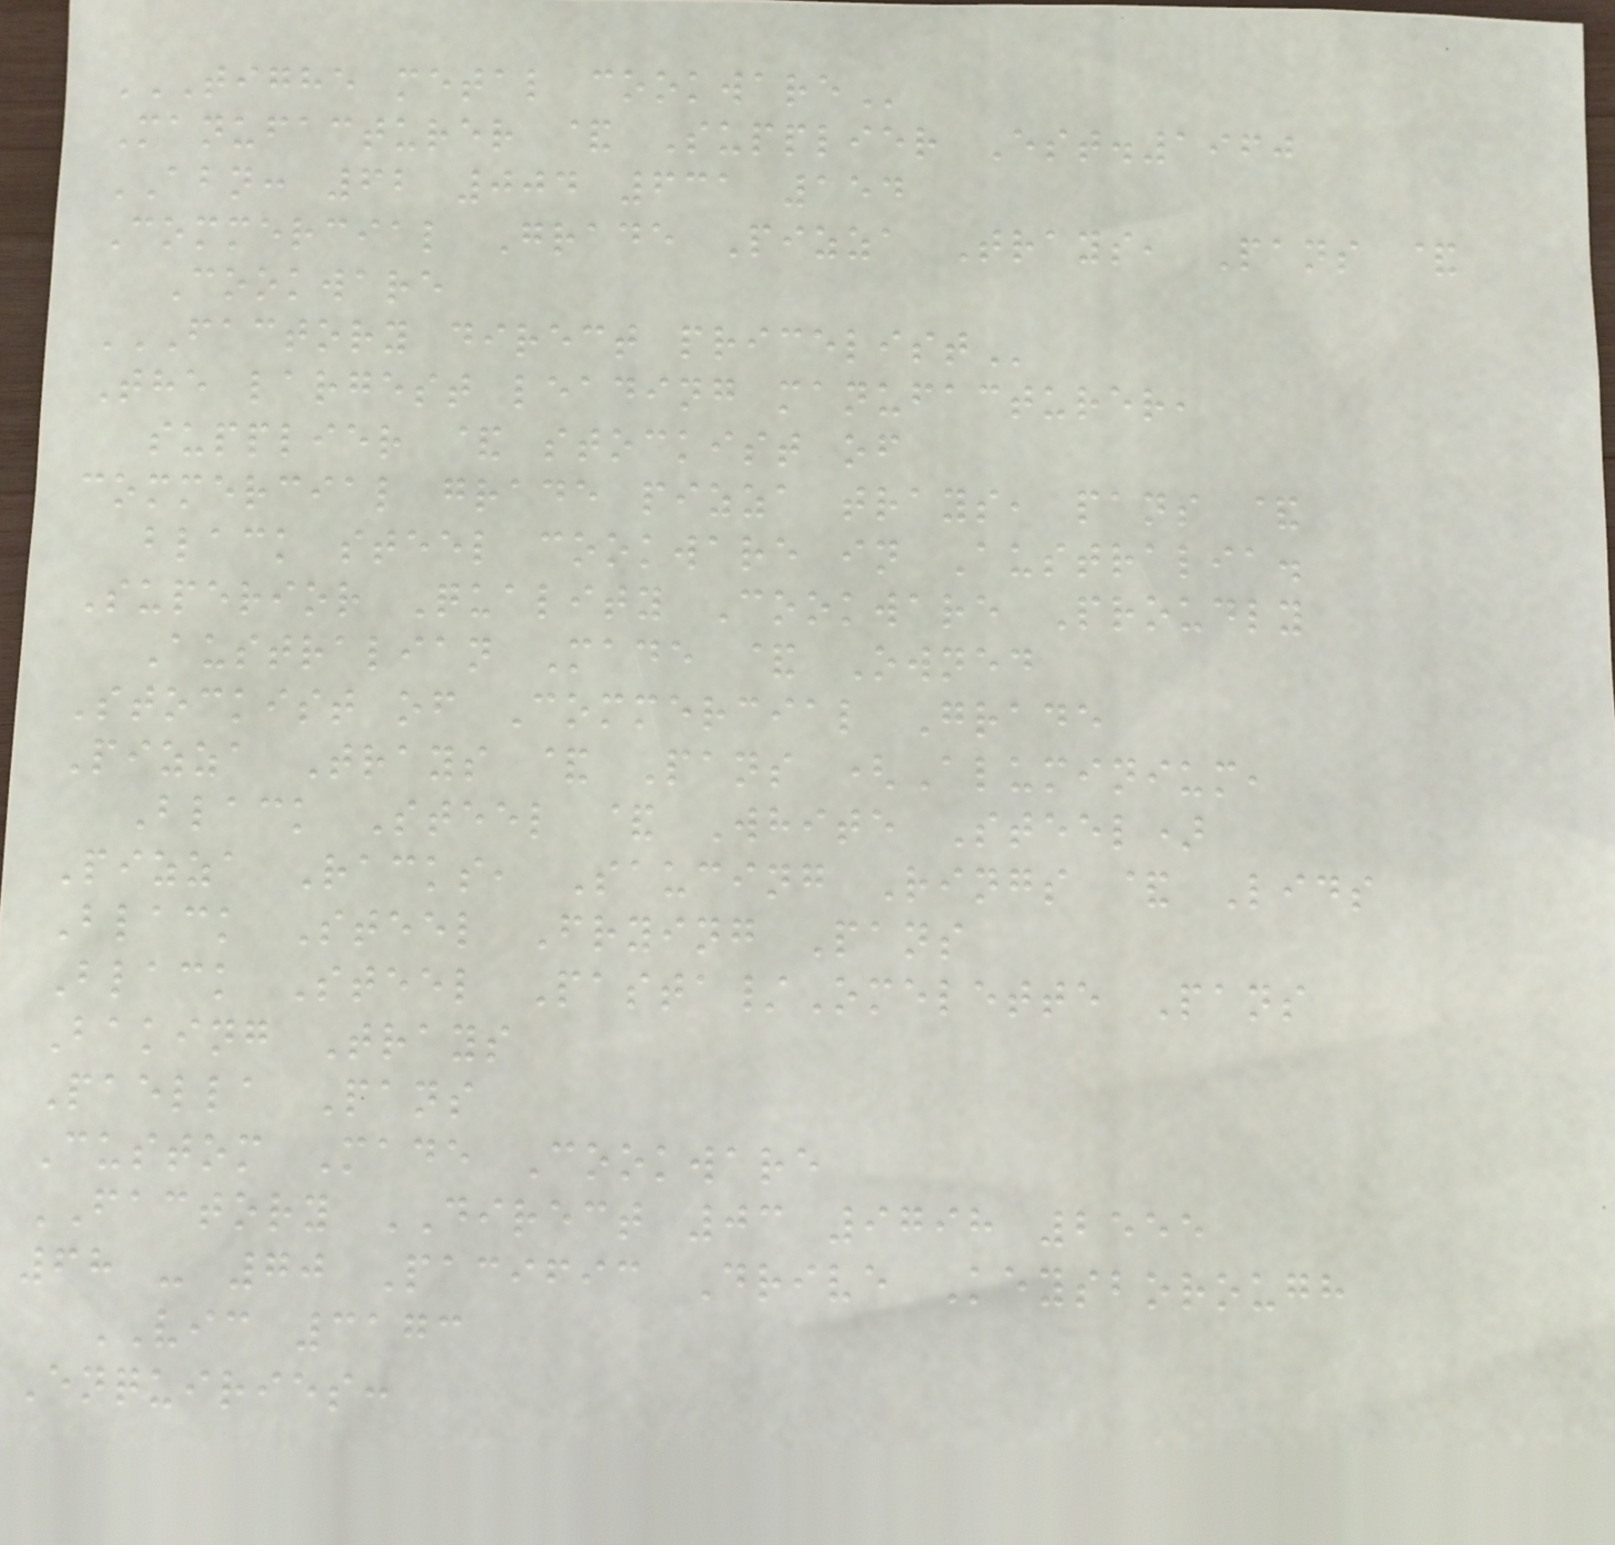TIGHE METAL COOKWARE
Manufacturer & Supplier Est.1960
ABN: 62 004 631 154
Commercial Grade Pizza Trays, Pans &
Cookware
FACTORY DIRECT PRICELIST
The largest leading manufacturer,
supplier & stockist of
commercial grade pizza trays, pans &
black steel cookware in Australia.
Superior Quality Cookware Proudly
Australian Made & Owned
Stockist of Commercial Grade
Pizza Trays & Pans (Aluminium,
Black Steel & White Steel)
Pizza Racks, Saucing Rings & Lids
Black Steel Frying Pans
Black Steel Pasta/Omelette Pans
Baking Trays
Paella Pans
Custom Made Cookware
FACTORY DIRECT 03 9798 2555
68 - 70 Pacific Drive Keysborough
VIC 3173
Enquiries:
